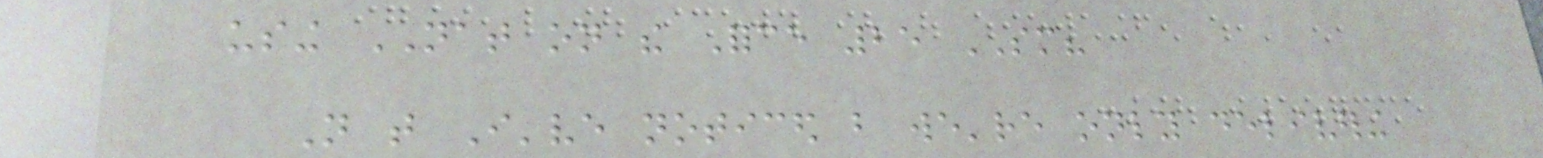using NAT on the Force 25 SM?
Not that I've noticed but we're only delivering
